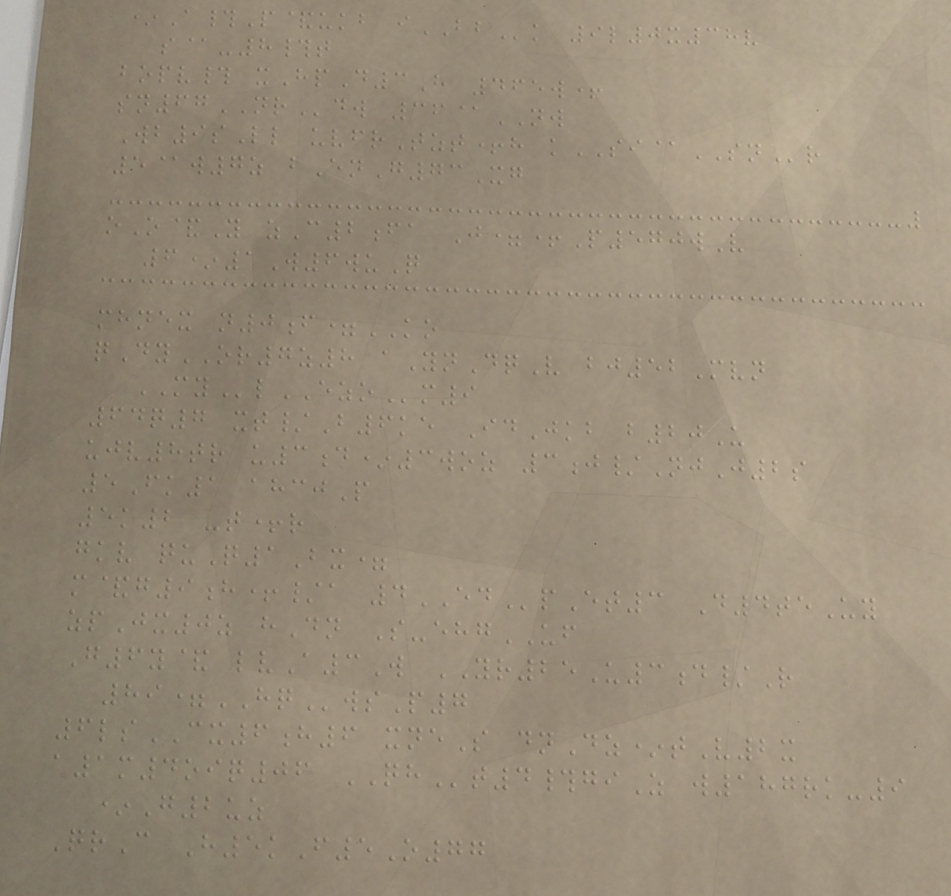*A#P&ukb iBBk 9l0x38v
s@-8#t
bopv# xHpD3H 465w+
sn67NRdw 36@NW
Wb9sLl uvfrTzt+h kSI@SNr
5@w7z bEnG73Xg
oO&Y zC2fa J=+P570wV
6*1W6wuQ
mhnex n0f=KO
qDyOR7z8 aYnDqV bj52Mvn
MYlEZOm9
64q7 xt/B6ke IdJkb b20U
ujv8tr u3d*3woz 3j/NjJ2s
5Fk1 ahcjP
5k2 -t+r
gkv quQ1Bx=
m&g9h+/a 4EDpEt3 D4teUy
zpJx0z hDn S-ehgUF
G6y& lvA3W YR25U3d/R
89=HQwsP7
6lsCX6h6 xneS dnDz*tV2x
a1m4oiq06 QHt4#giZ w187rk-9
*G2uz
QrC H5kF5O77
